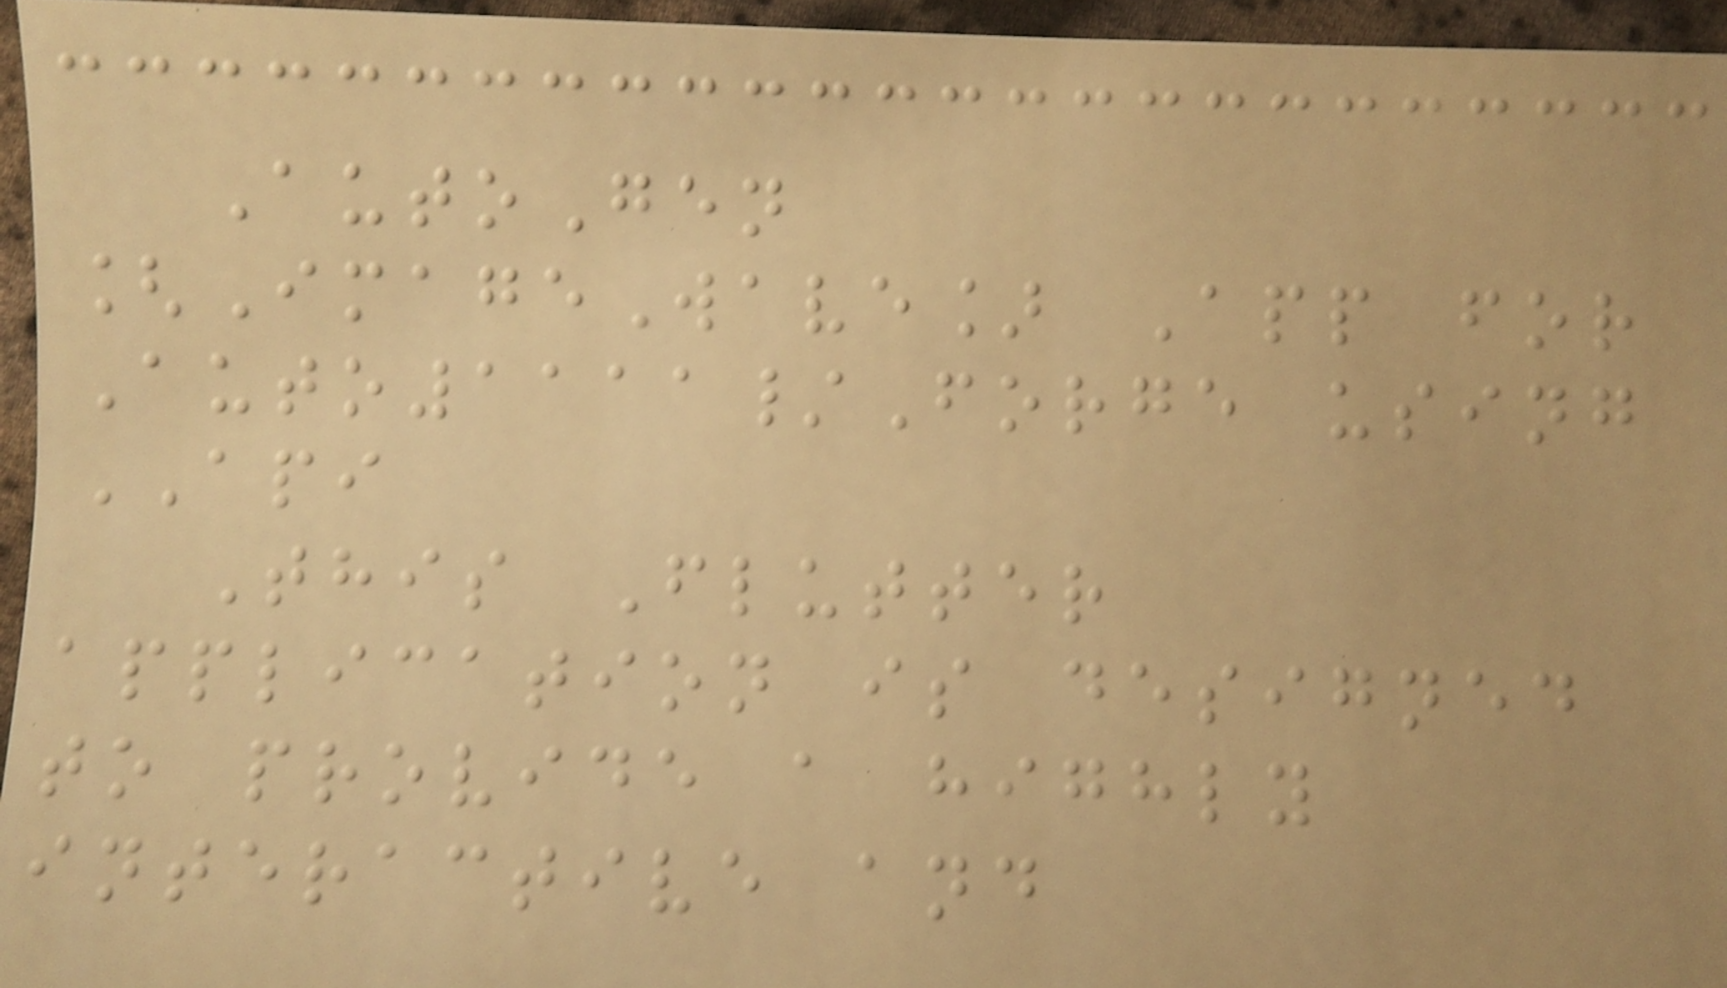AutoGen
[ImageWave] App for
Auto1111/Forge using
API
This Flutter
application is designed
to provide a highly
interactive and
